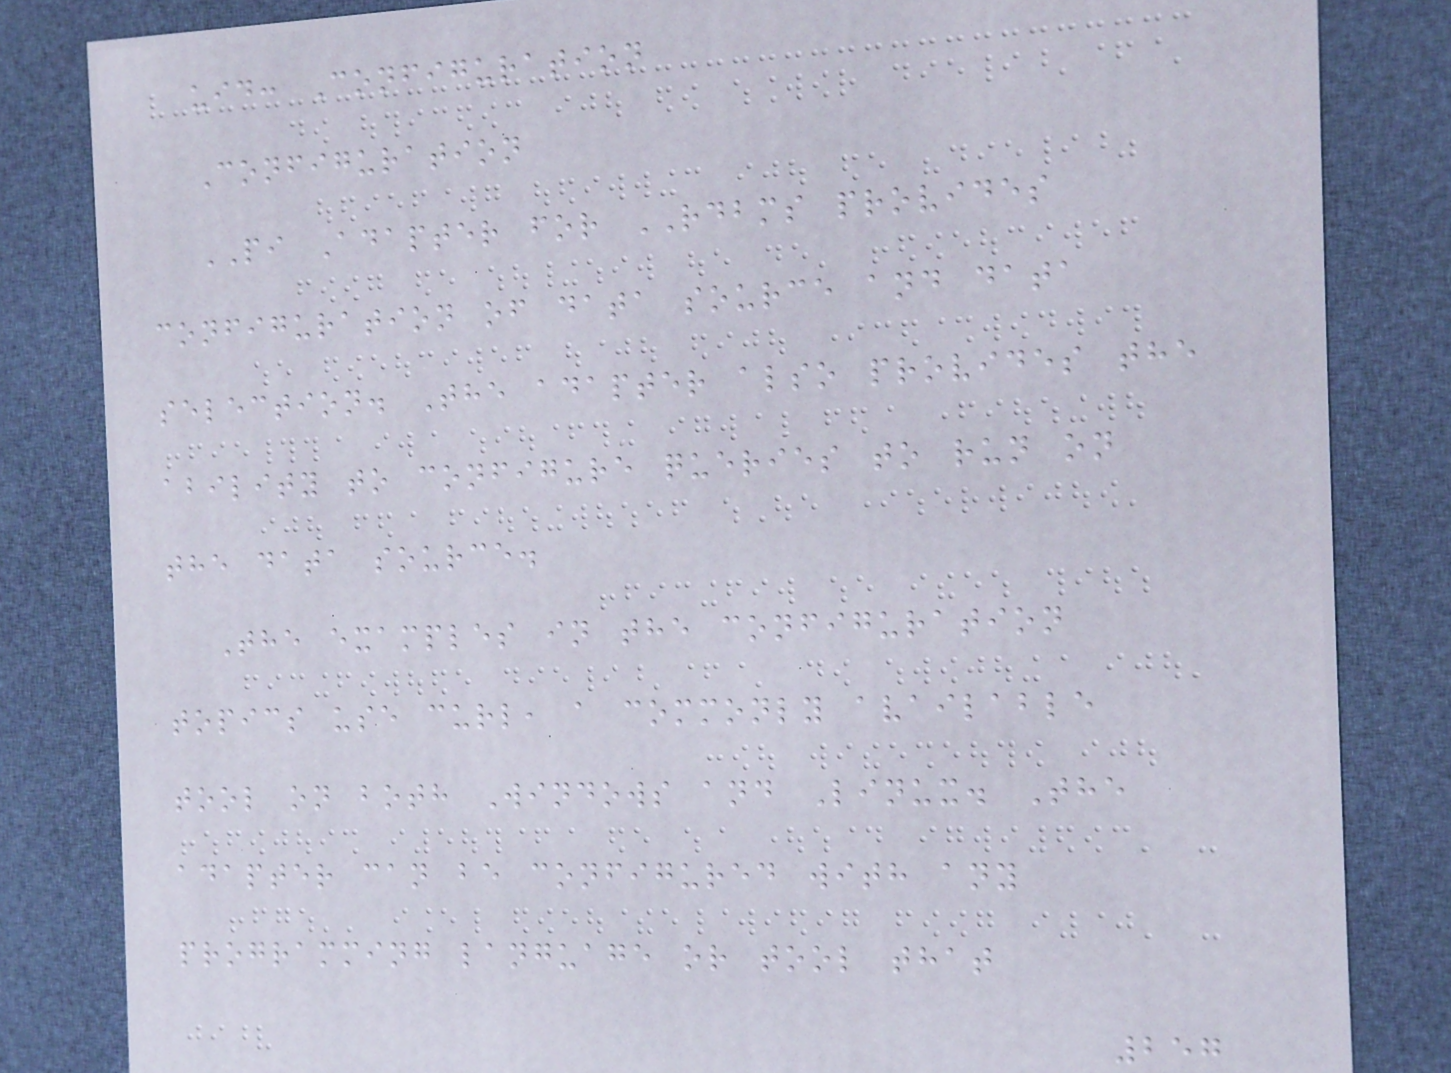uid: Configuration
Configuration
PI Adapter for RDBMS provides
configuration of data source and data
selection. The adapter also provides the
ability to configure queries to run on
the data source.
The examples in the configuration
topics use curl, a commonly available
tool on both Windows and Linux. The
adapter can be configured with any
programming language or tool that
257
